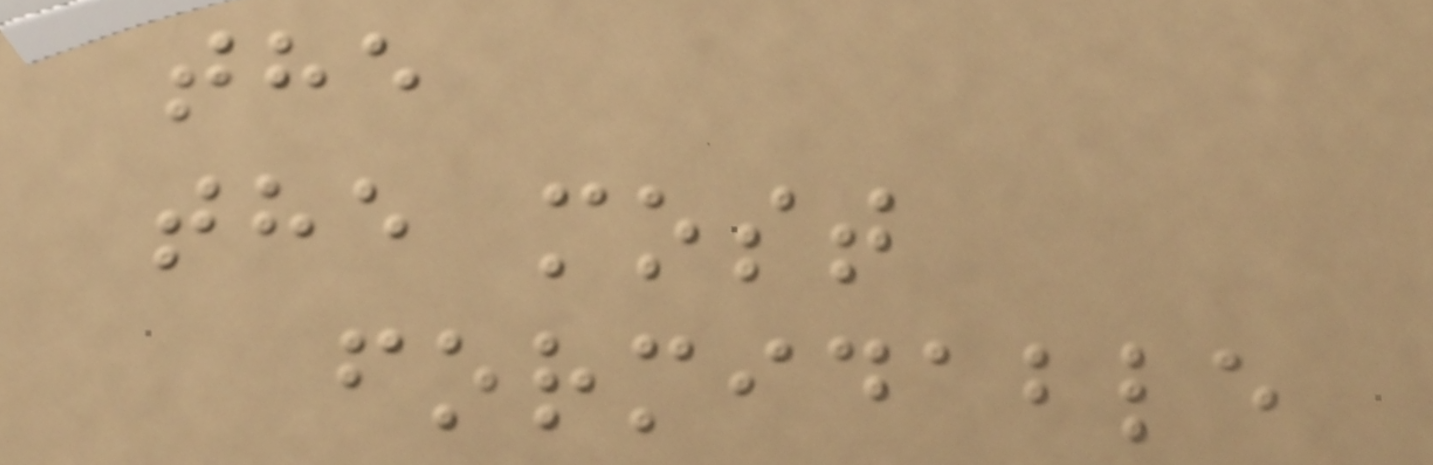the
the most
formidable
